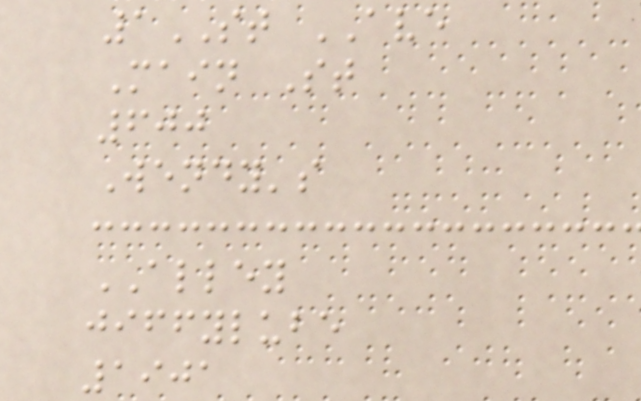1ST AVE
Main St
600
Wendy's
ALLEY
jiffylube
1901
